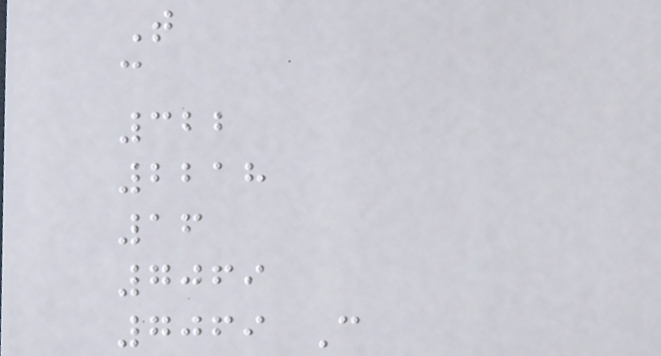T
c
322
2218
16
7069
7069 C
